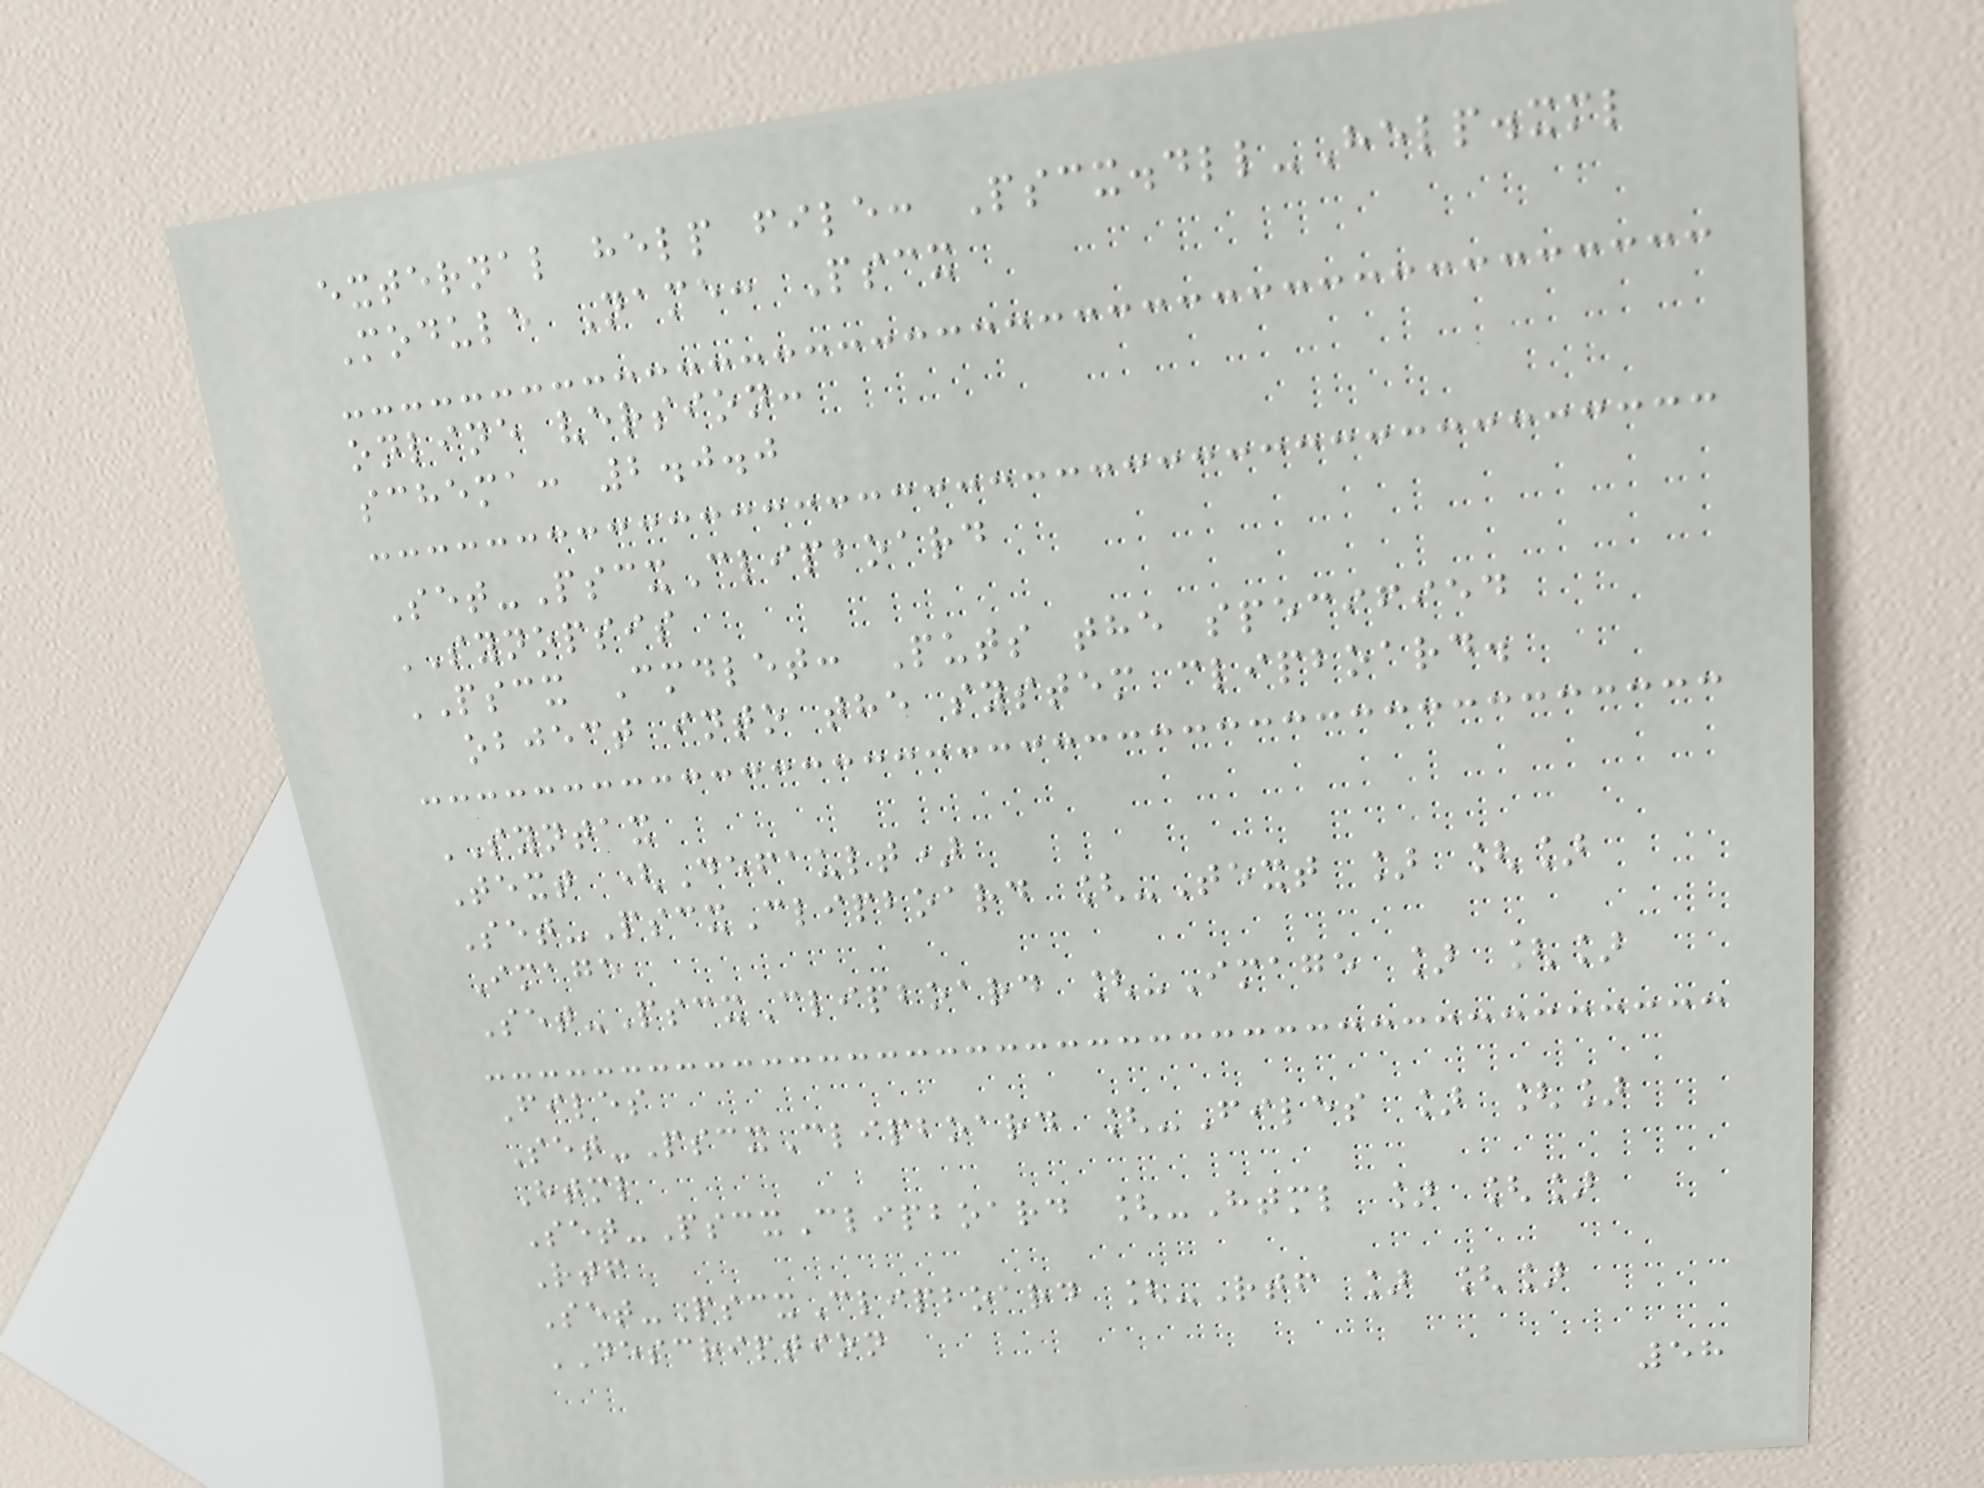external help file: Pscx.dll-Help.xml
Module Name: Pscx
online version:
schema: 2.0.0
Set-PscxClipboard
SYNOPSIS
PSCX Cmdlet: Puts the specified
object into the system clipboard.
SYNTAX
Text (Default)
Set-PscxClipboard [-Text ] []
Image
Set-PscxClipboard [-Image ] []
Files
Set-PscxClipboard [-Files ] []
Html
Set-PscxClipboard [-Html ] []
Rtf
Set-PscxClipboard [-Rtf ] []
DESCRIPTION
58
